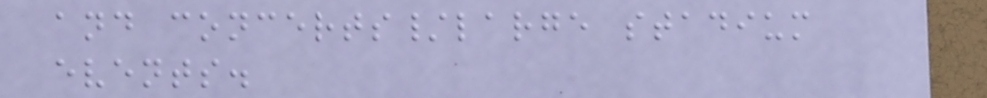and concerts/large stadium
events.
